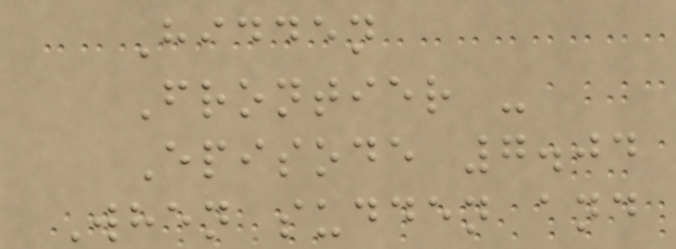Hidden
Frontier -
Episode 7.04
When sudden and
